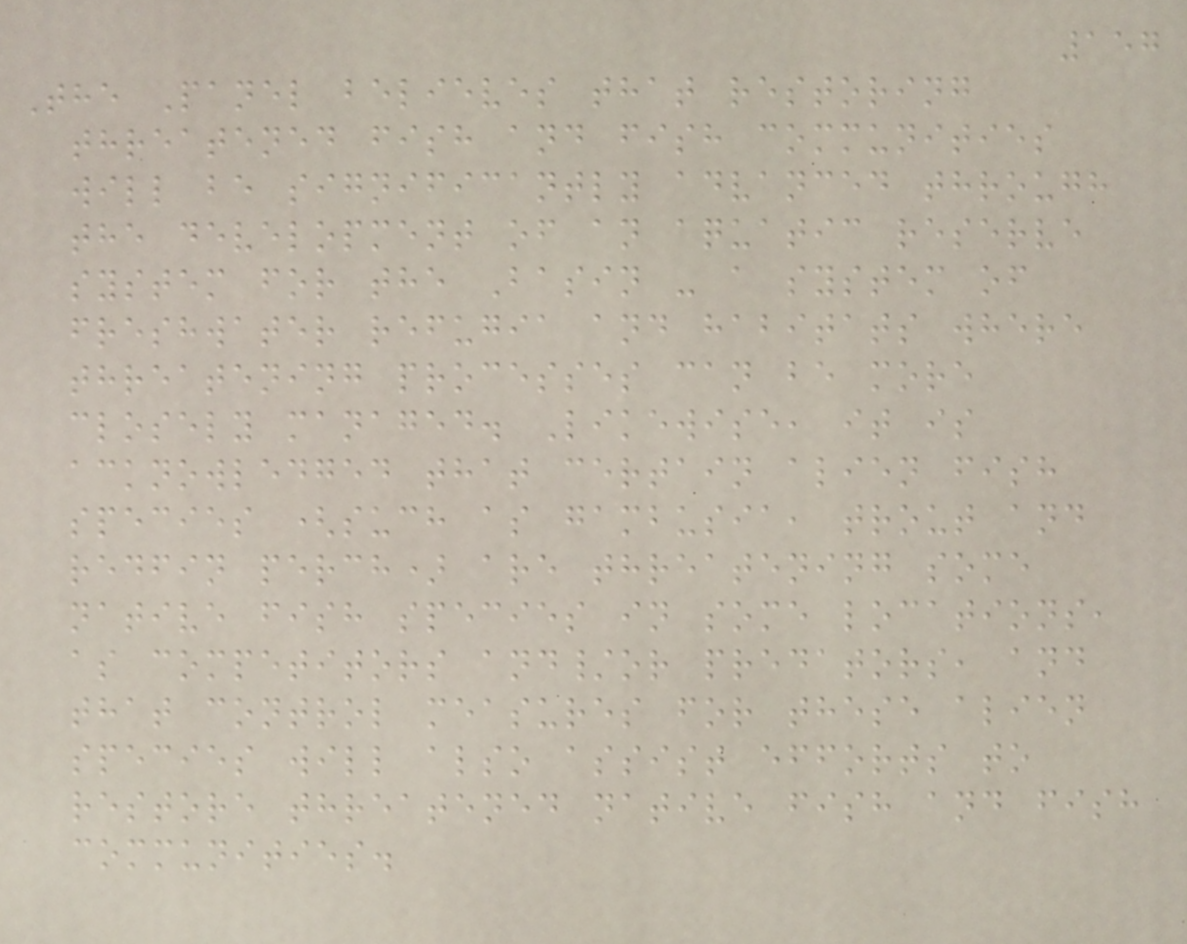157
The Panel believes that restoring
threatened fish and fish communities
will be significantly advanced through
the development of an aquatic reserve
system for the Basin - a system of
freshwater refugia and habitats where
threatening processes can be more
closely managed. Likewise, it is
acknowledged that certain alien fish
species (such as gambusia, trout and
redfin perch) are threatening some
native fish species in some locations,
as competitors and/or predators, and
that control measures for these alien
species will also assist efforts to
restore threatened native fish and fish
communities.
